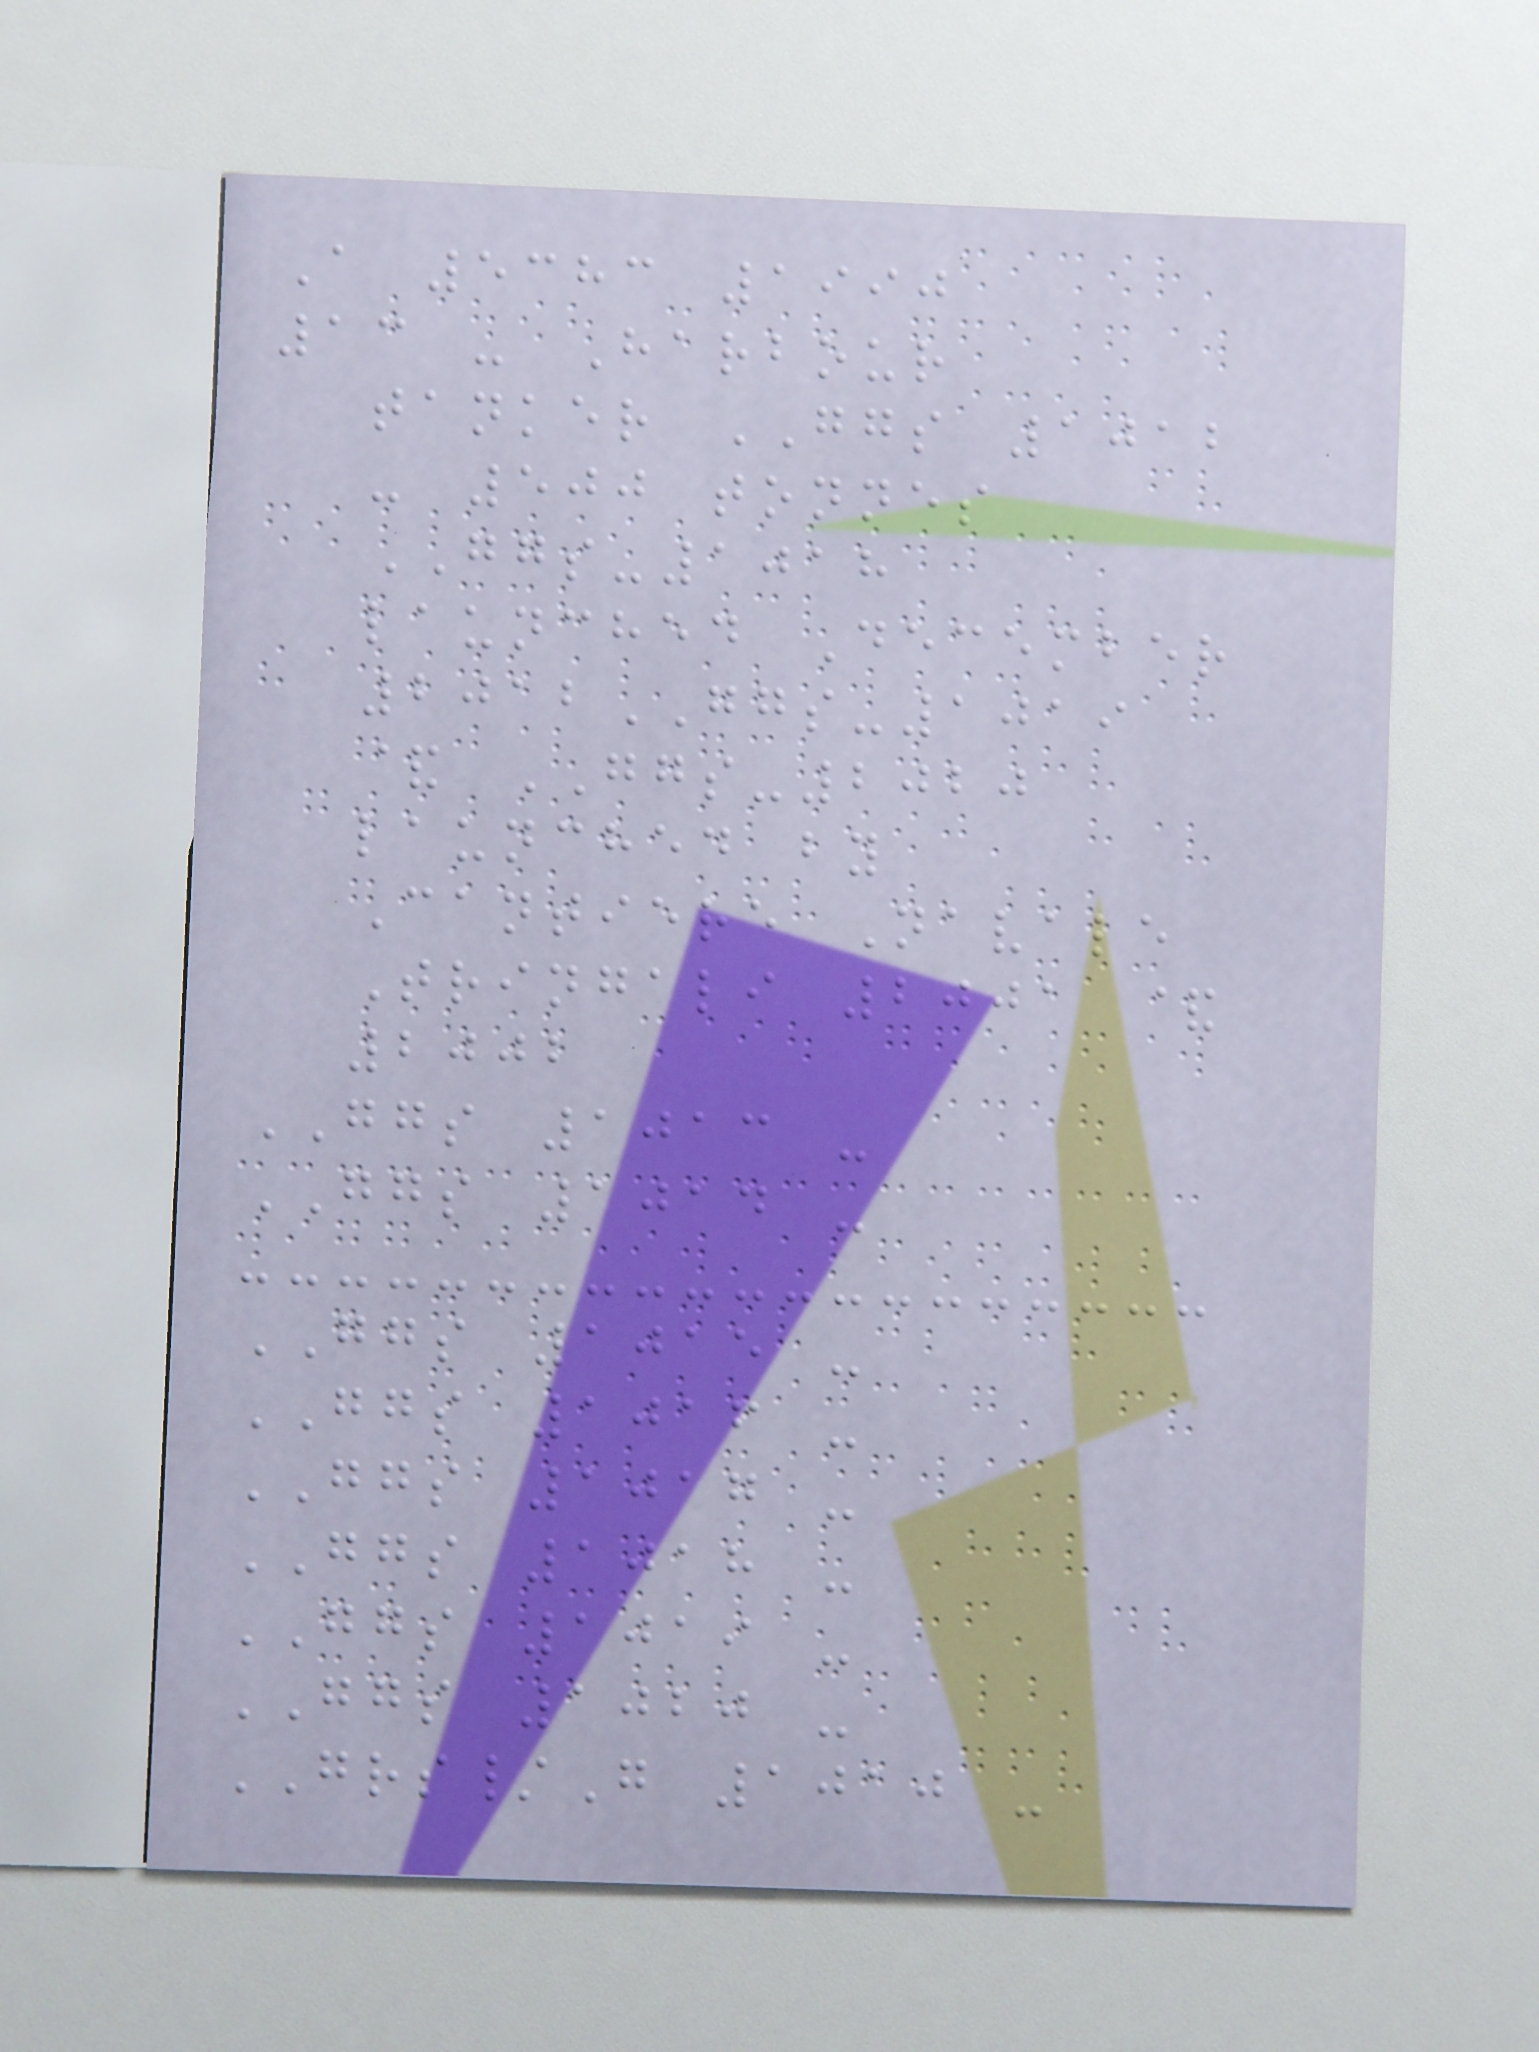A 5383 1990
13 - Harbour
tanker GGS 1012
- 500 tonnes
GGS-1018
launched December
2012GGS-1019
& GGS-2020
launched by
Cantiere Navale
Tringali 2001 &
2002
GGS 1013 -
GGS 1014 -
GGS 1015 -
GGS 1016 -
GGS 1017 -
GGS 1018 -
GGS 1019 -
GGS 1020 -
GRS/G 1010 -
